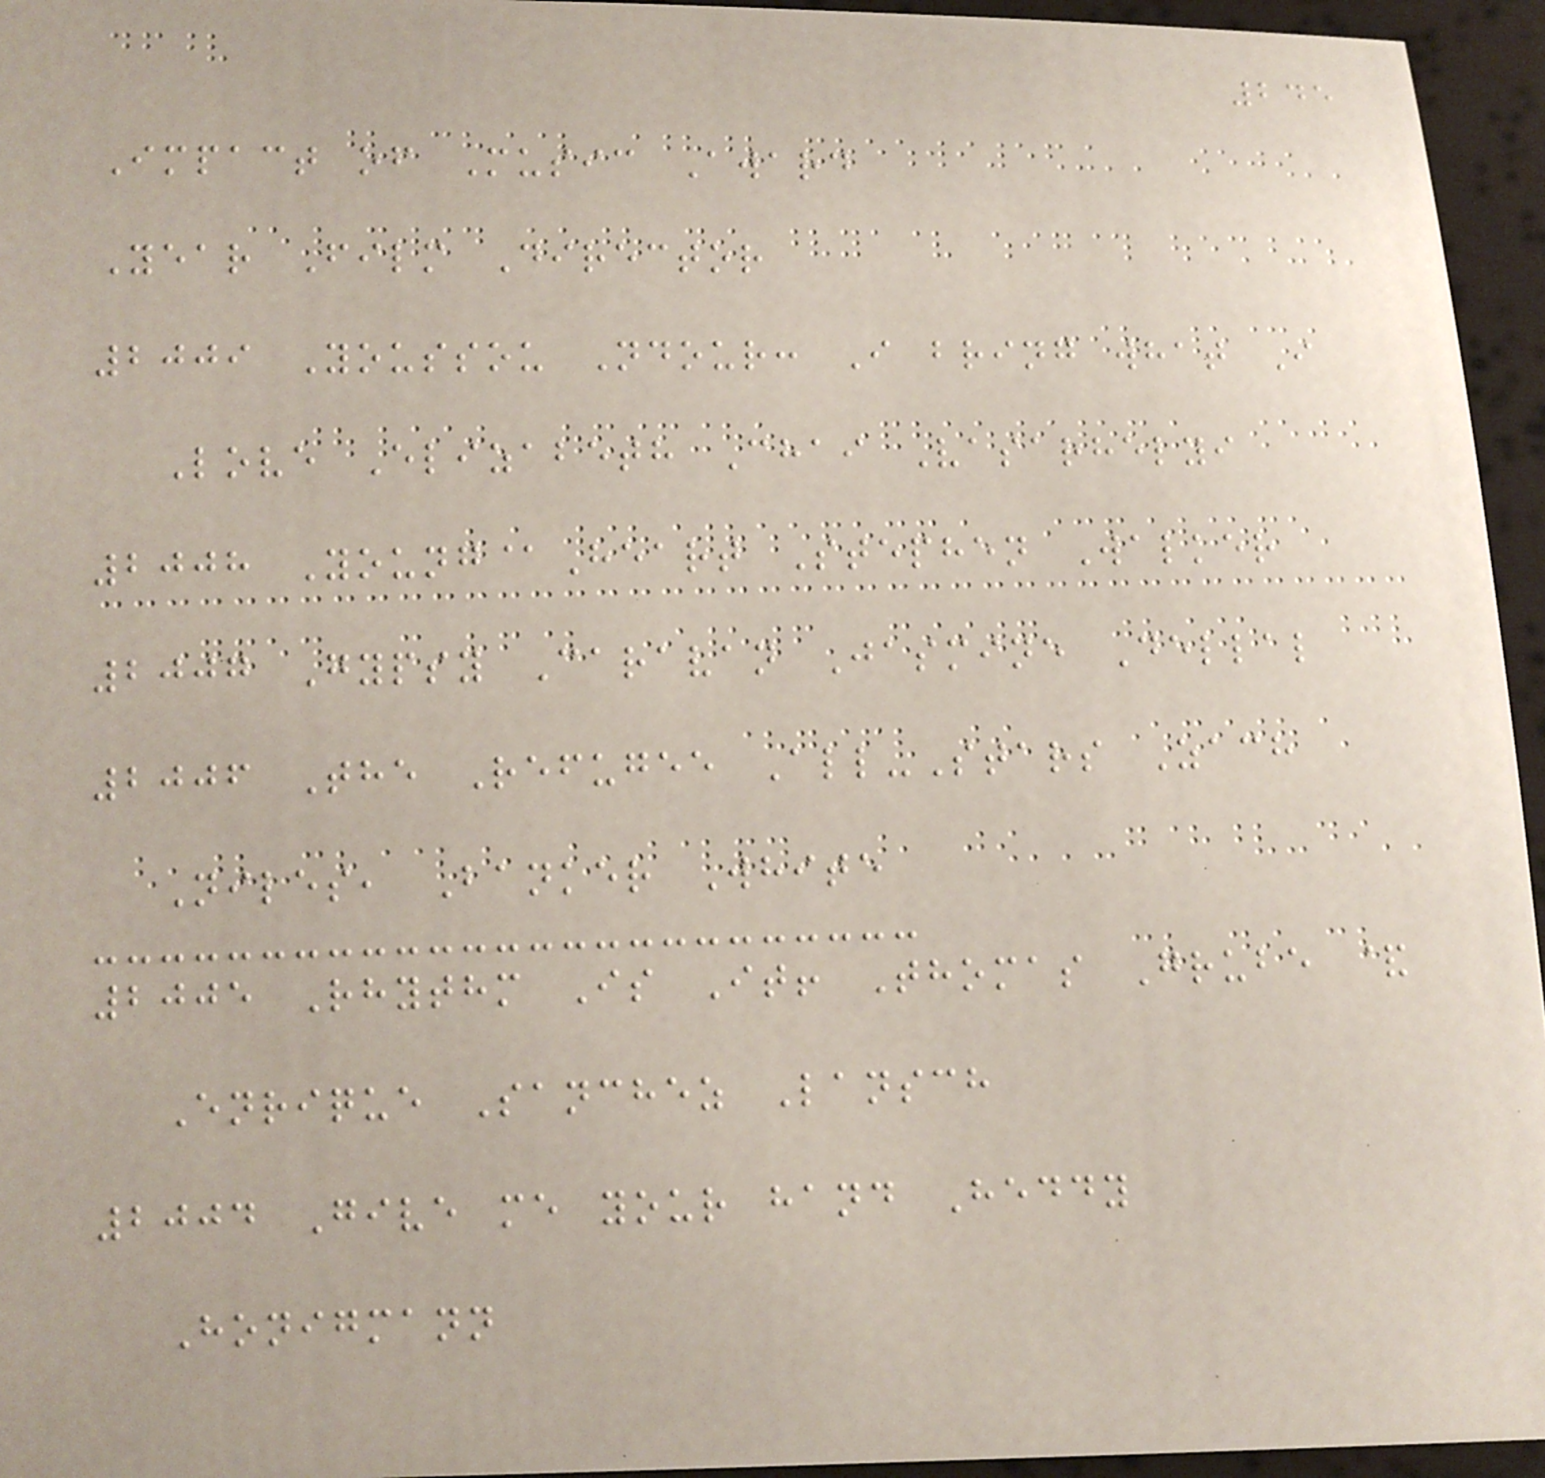245
Impact of Music Award
Year Film Director
2009 Youssou Ndour: I bring what I
Love Elizabeth Chai Vasarhelyi
2008 Young@Heart Stephen Walker
2007 Gypsy Caravan Jasmine Dellal
2006 The Refugee All-Stars Zach
Niles, Banker White
2005 Rhythm Is It! Thomas Grube &
Enrique Sanchez Lansch
2004 Give me your hand Heddy
Honigmann
